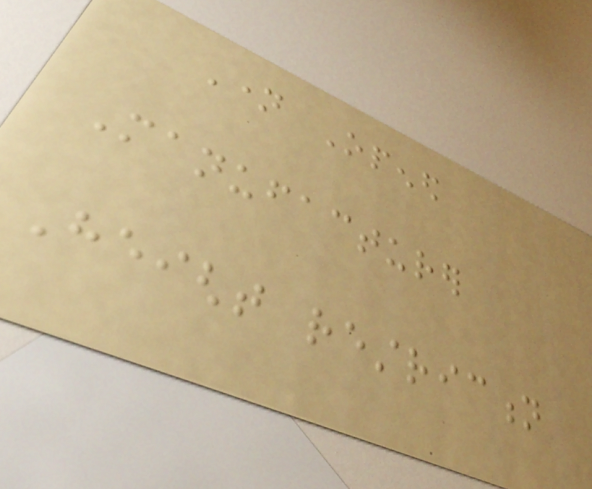Name Opened
Manufacturer
Height restriction
